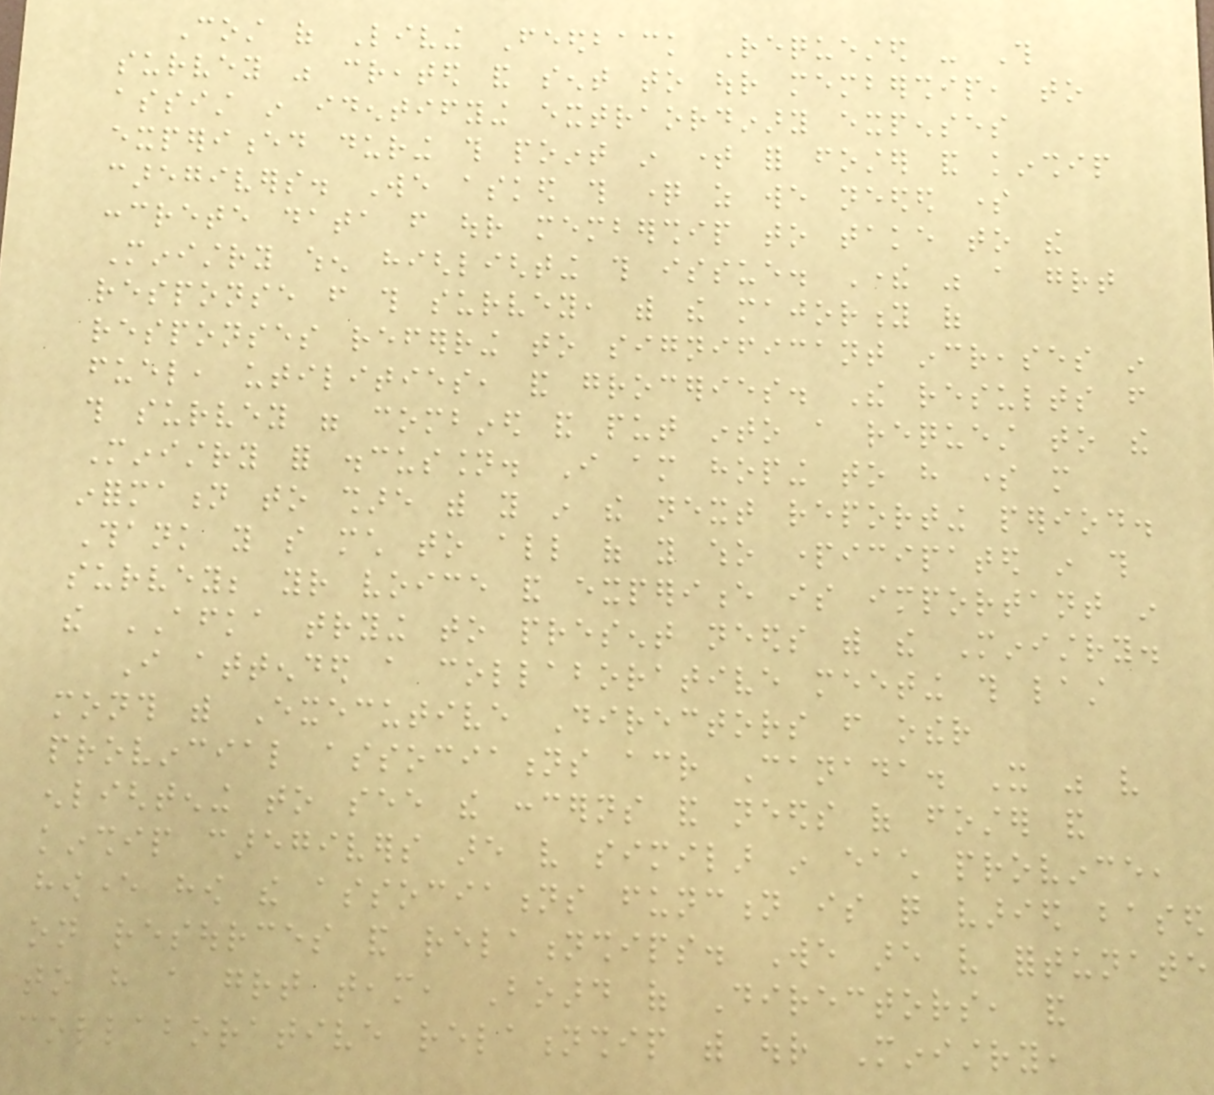Cost of Living Feedback Requested - This
survey was created and sent to our membership, to
assist in identifying extraordinary expenses
experienced during this point in time for foster and kinship
caregivers. We asked this question as we needed some
concrete data from our membership to take to the
Ministry when highlighting this issue. There was a great
response from this survey, with the majority of
responses referring to significant increases in
fuel, utilities, and groceries. The results from
this survey were combined and put into a request to the
Ministry for discussion. I am hoping to have some more
information to share with you in the next reporting period.
Thank you so much to all of you who participated in this
survey; your voice and experience is important in
the AFKA trying to present needs with the Ministry.
I attended a collaborative meeting this last
month with Executive Directors from other
provincial associations across Canada. It was very
enlightening to see the concerns and needs of foster and
kinship caregivers are very similar in each province,
however how the associations function is quite varied based
on resources and relationships. We are very fortunate
to have a great team, Board of Directors, and
collaborative relationship with our Ministry,
